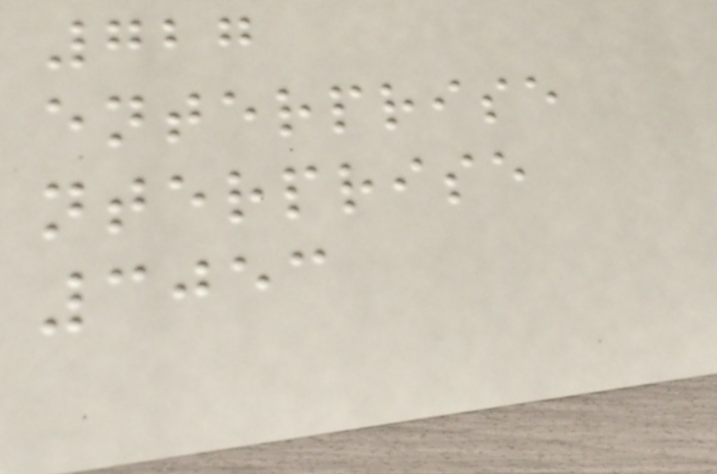727
enterprise
nterprise
3053
